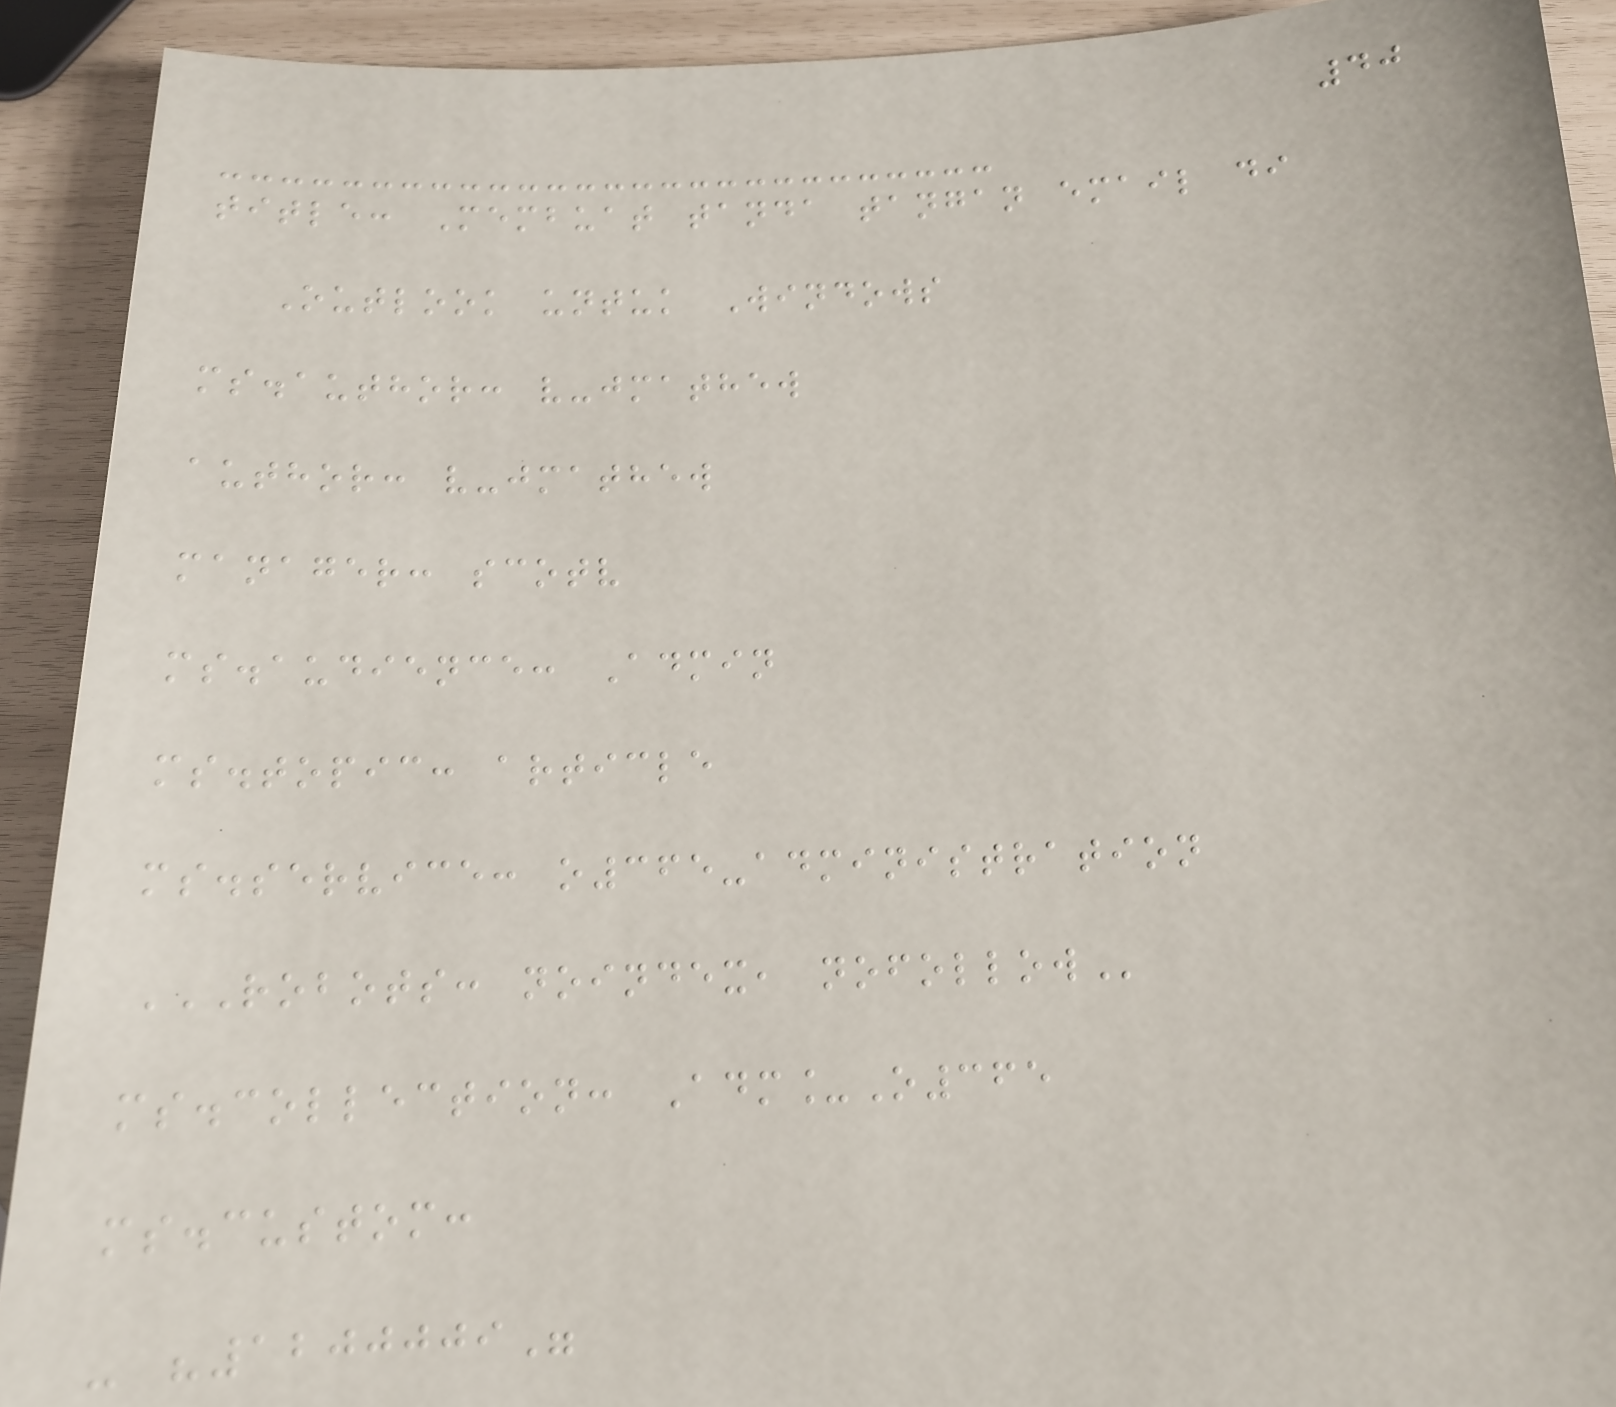40
title: Membuat tanda tangan email di
Outlook untuk Windows
ms.author: v-jmathew
author: v-jmathew
manager: scotv
ms.audience: Admin
ms.topic: article
ms.service: o365-administration
ROBOTS: NOINDEX, NOFOLLOW
ms.collection: Adm_O365
ms.custom:
- "1200009"
